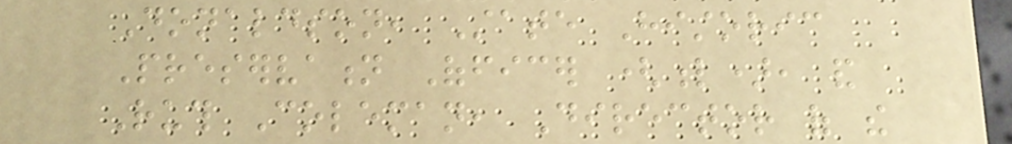Donaldson, State Historic
Preservation Officer (l), and
Ruth Coleman, Director of the
